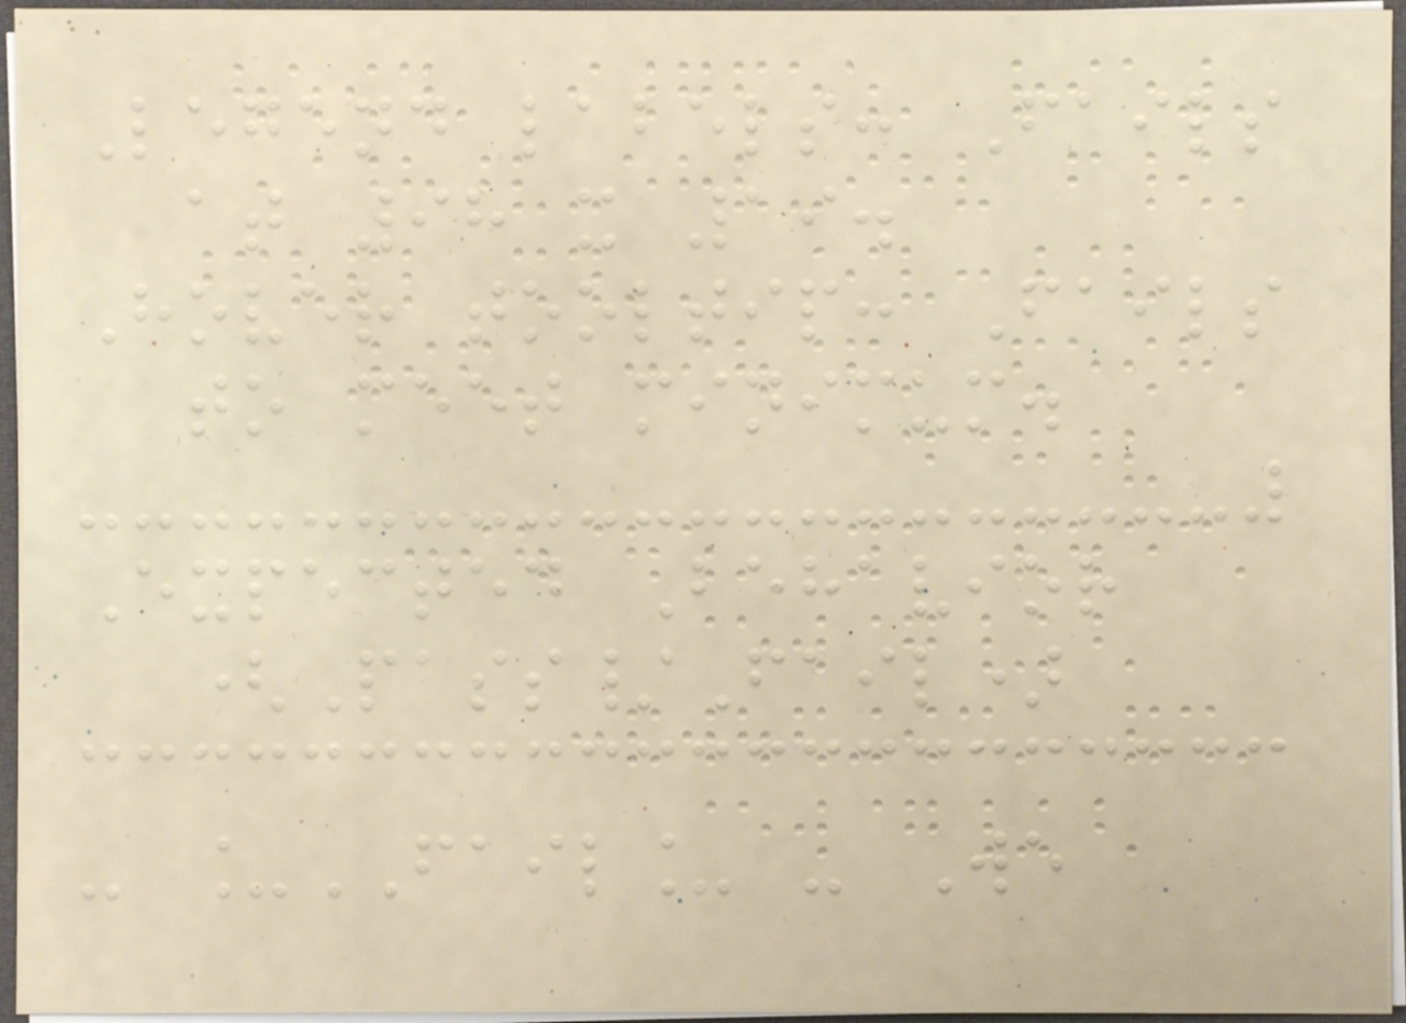Legend labels: Fails
at 98 x 19.
Hover tooltip: Fails
to meet minimum.
Expected Behavior
(Pass/Fail)
- _FAIL_ - We
